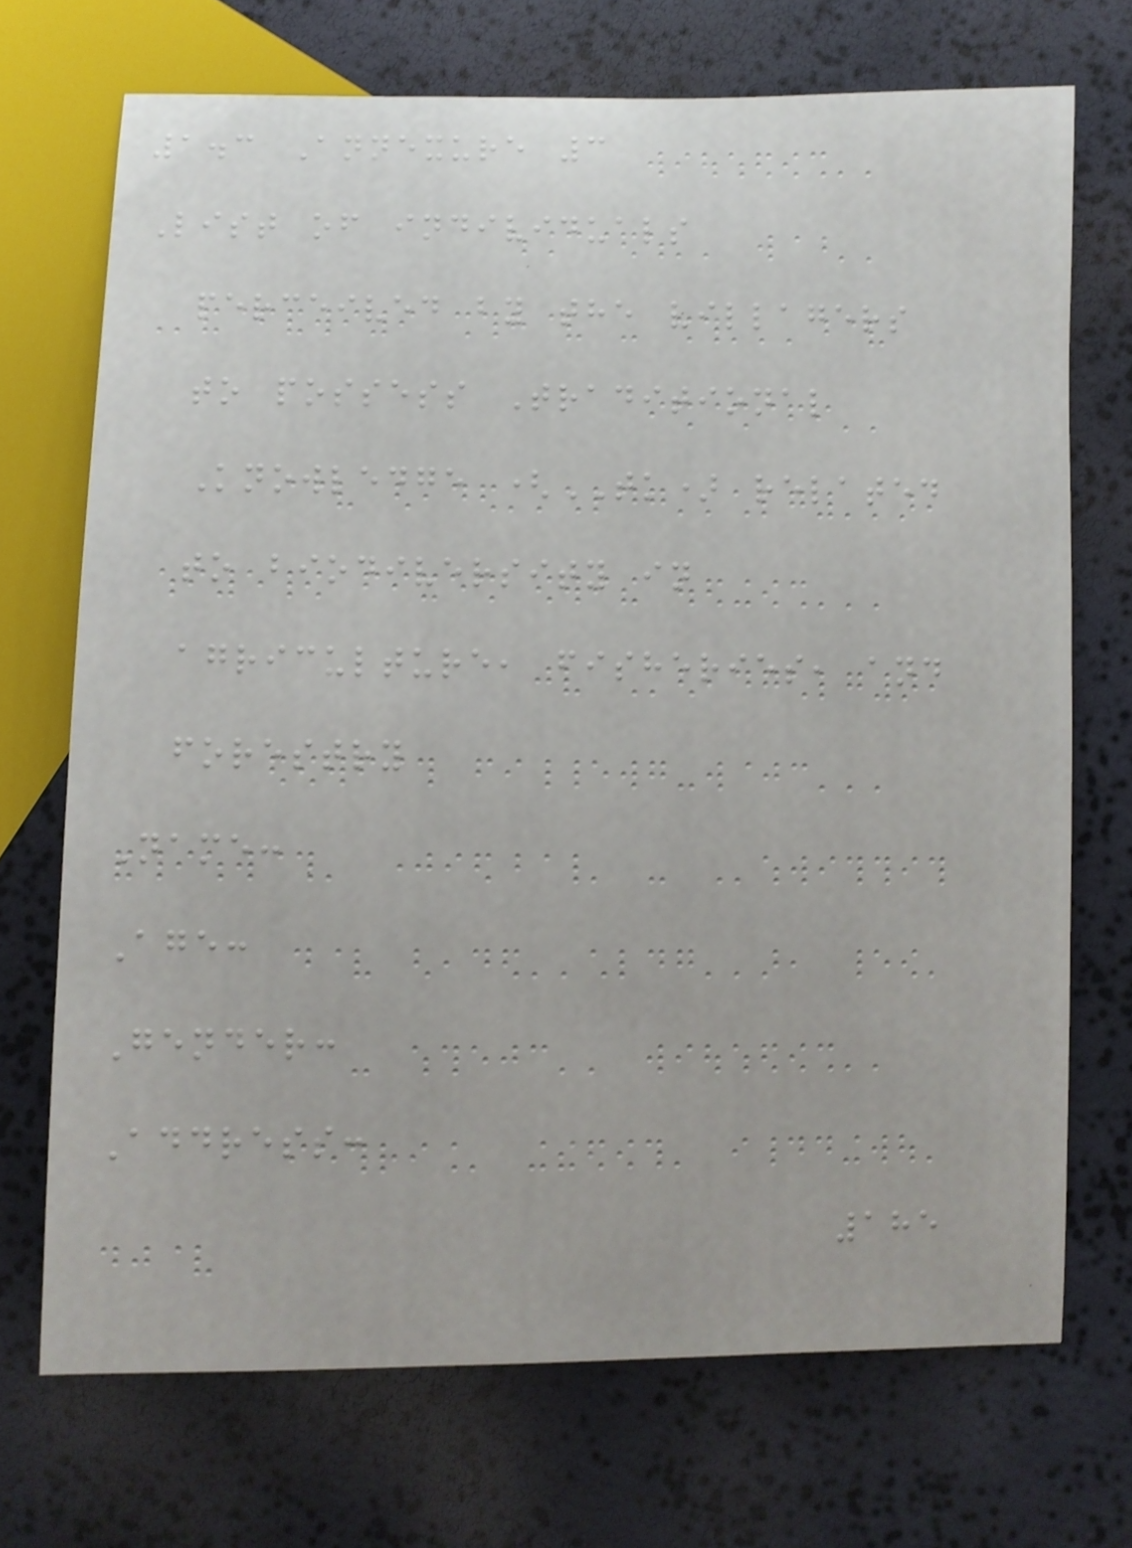1.3 Annexure 3
List of individuals
perceived by the villagers
to possess Traditional
Knowledge (TK) related
to biodiversity in
agriculture, fisheries, and
forestry
Name:
Age:
Gender:
Address:
185
